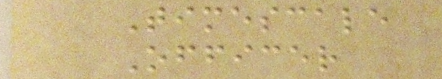Timescale
Officer
